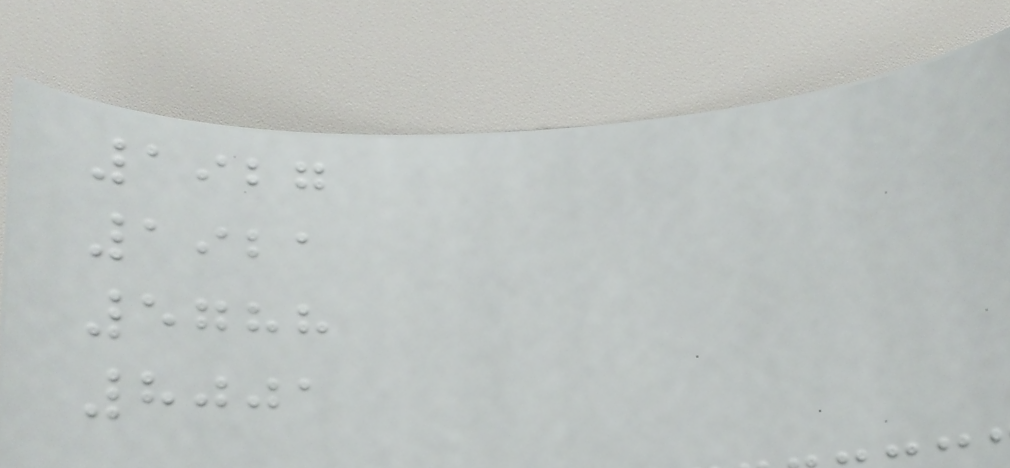1927
1921
5788
8001
